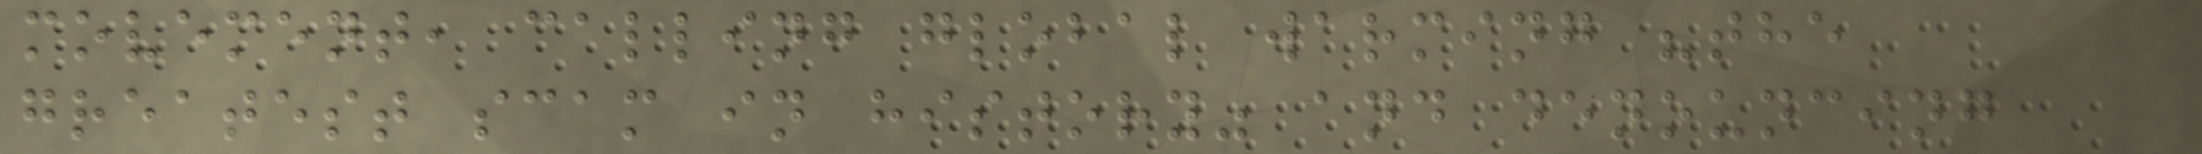movement, calling global warming "the
greatest scam in history" and denouncing
